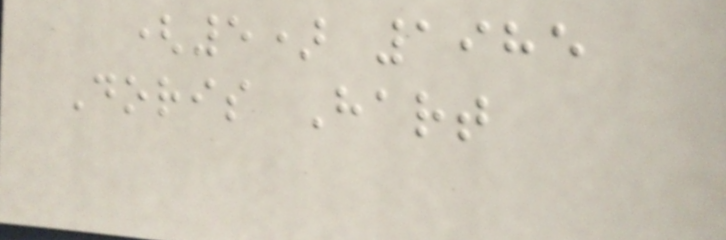(5) 1985
Doris Hart
